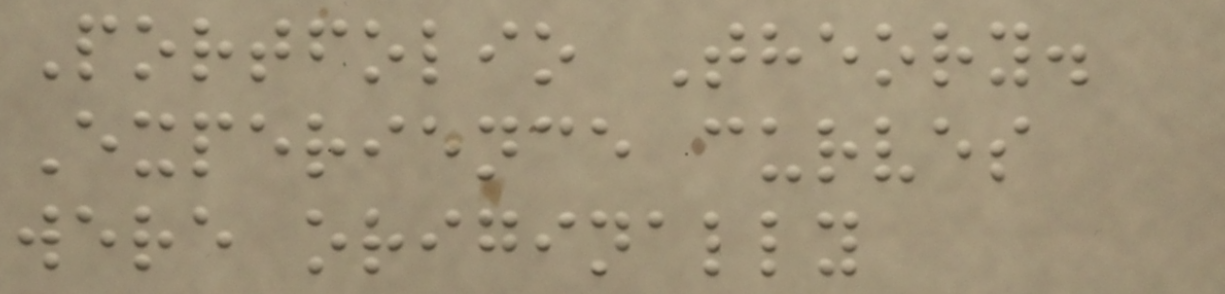Portfolio Theory.
Experience curves
were originally
